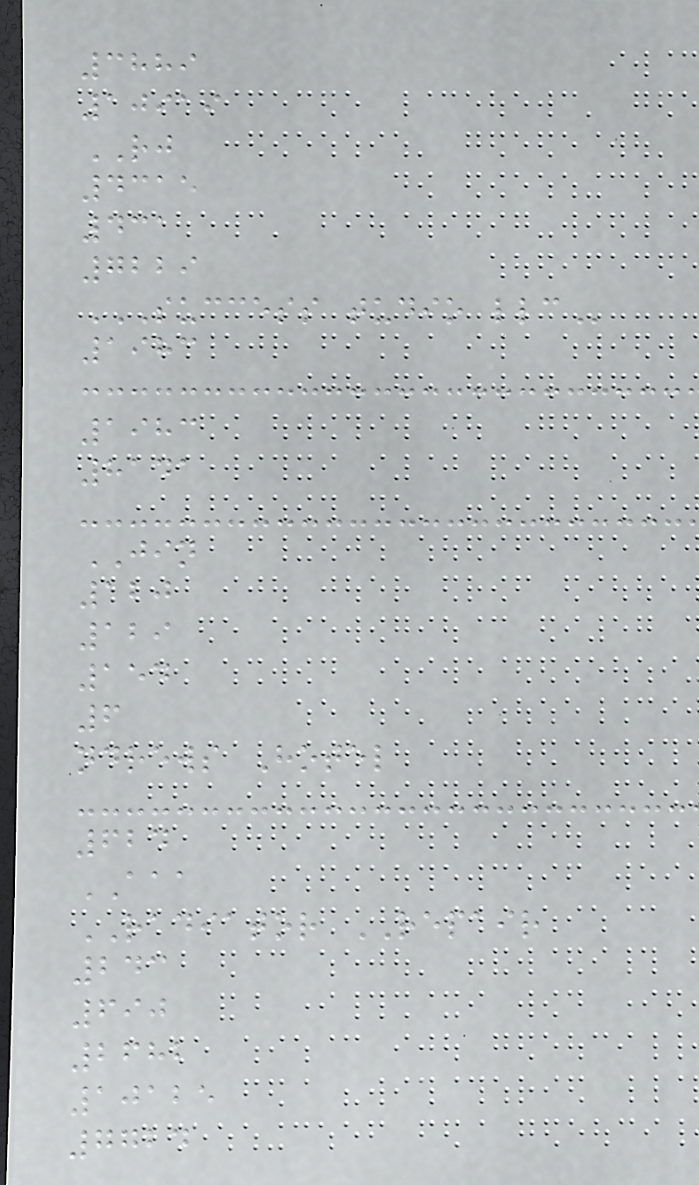3889
10919
RJ
4315
431
7229
SUCCESS TUDIO LLC
1983
1983
8141
JIN
120
129
154
6
ndrews Hotel
624
AAA
RADIATOR REPAIR
243
690
2682
10125
7724
